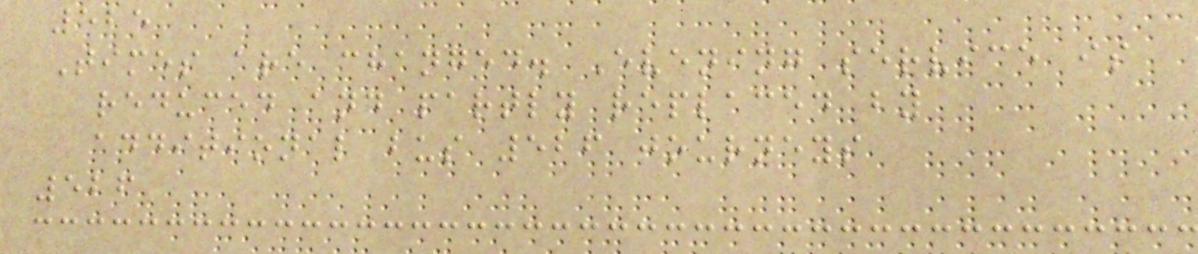525
Times are changed. Evening service is
reduced and partly replaced by
additional bus 526 journeys
526
